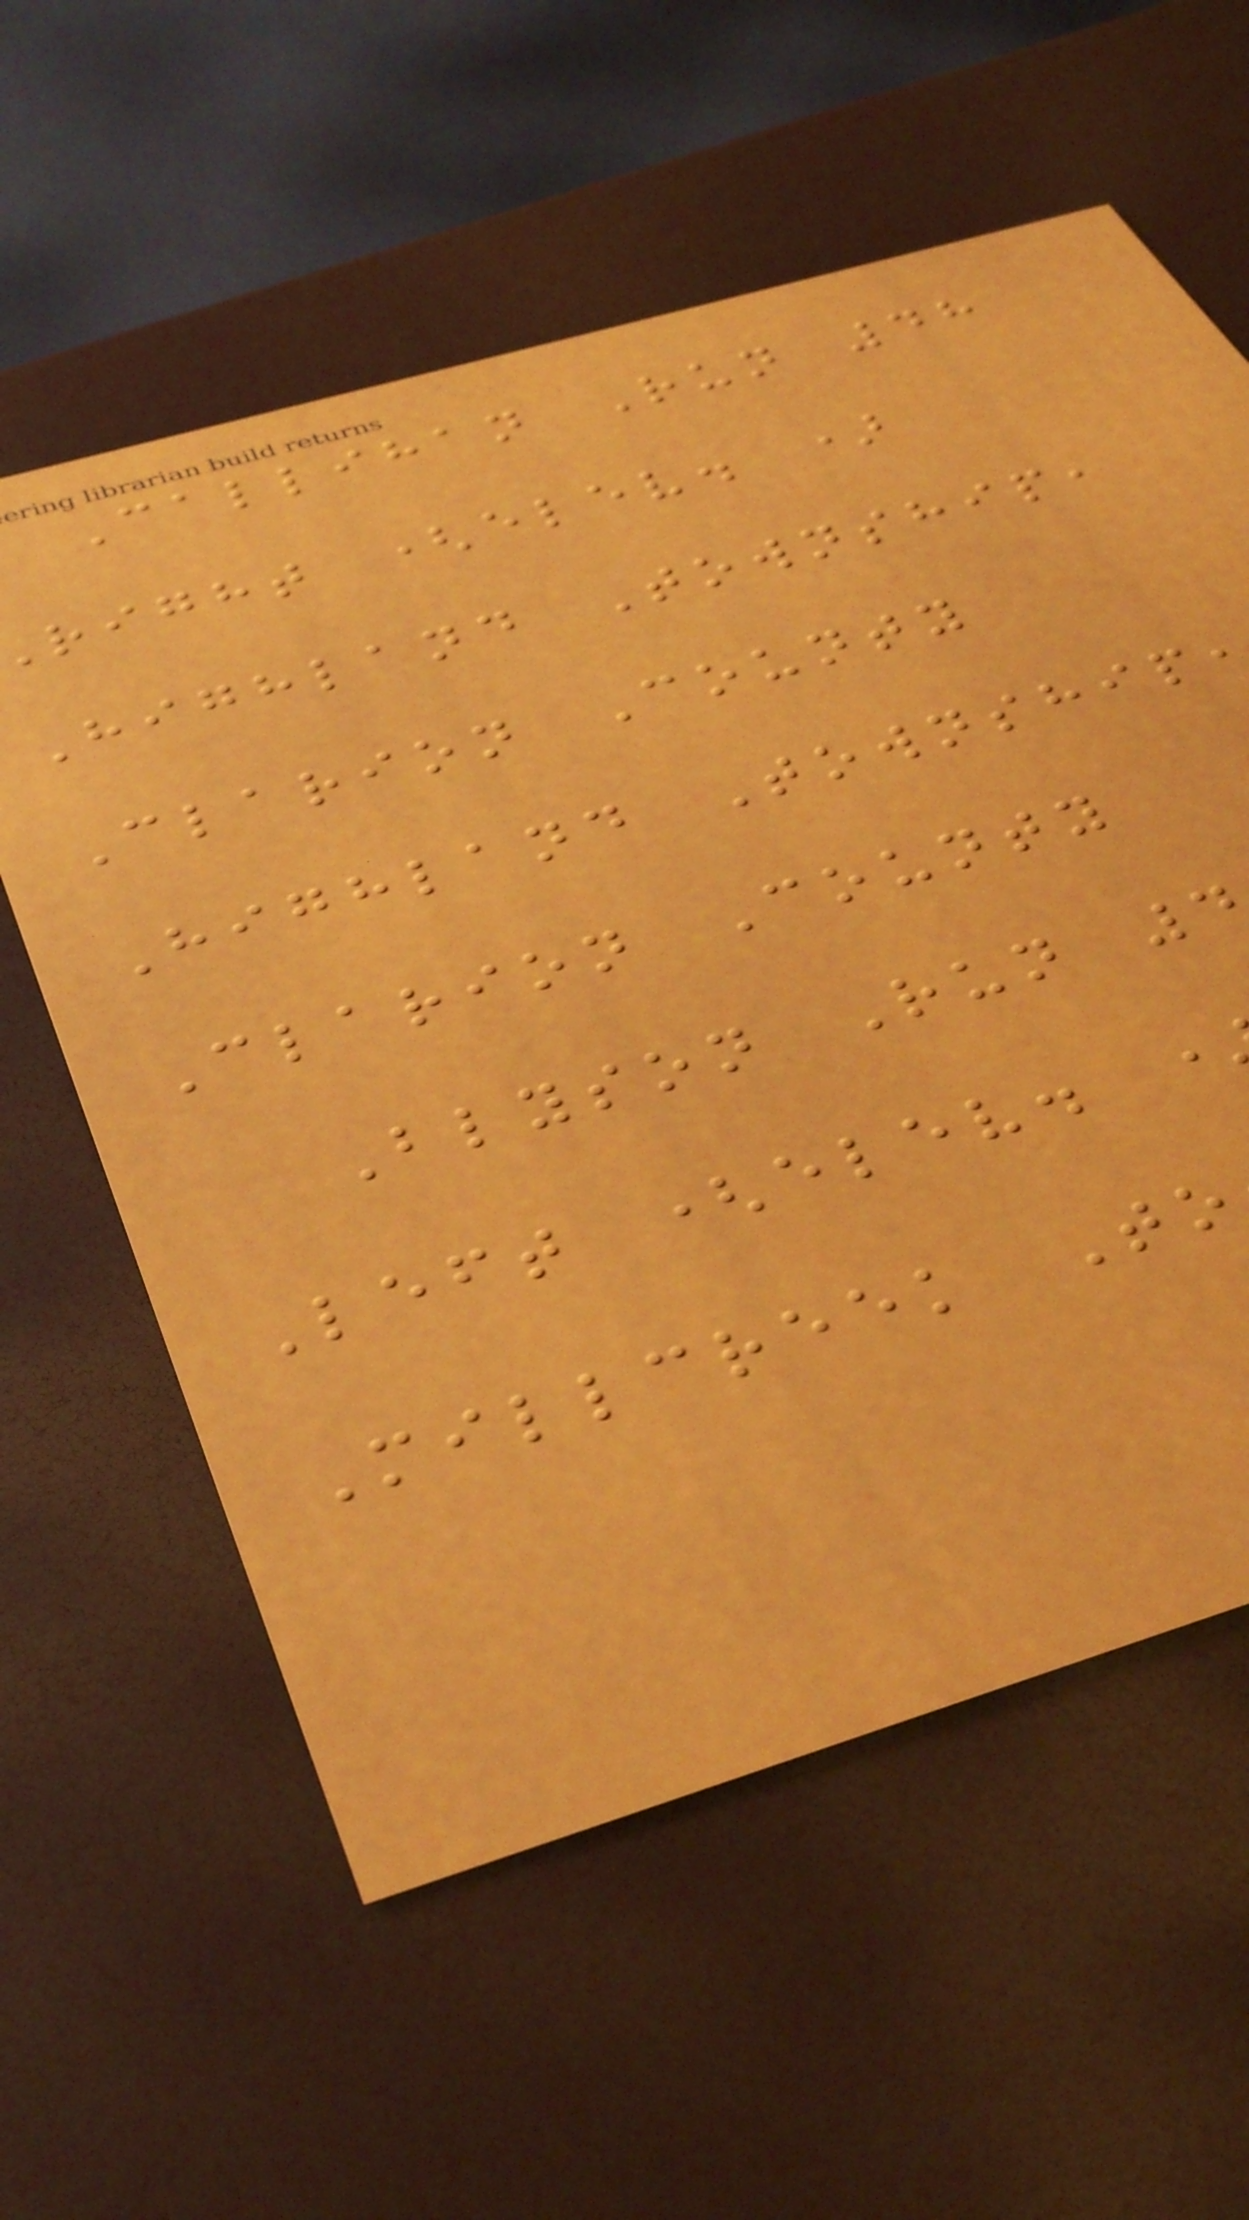Callihan Run 48
right (elev. )
Highland Township,
Clarion County
Highland Township
Clarion County
Blyson Run 4
Left (elev.
Millcreek To
